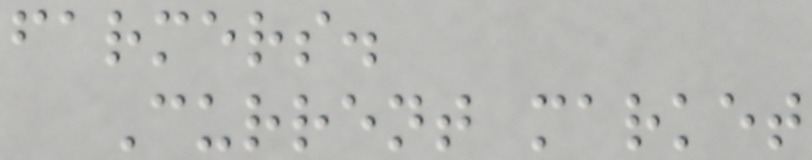farmers.
Current market
